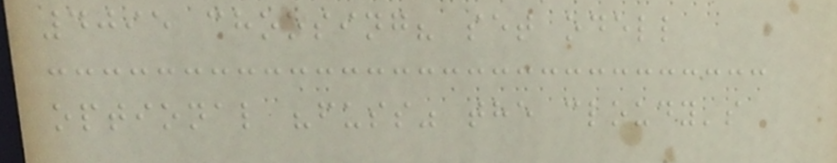4095 choosing? set odell
optional "fuss" the cloudy's
